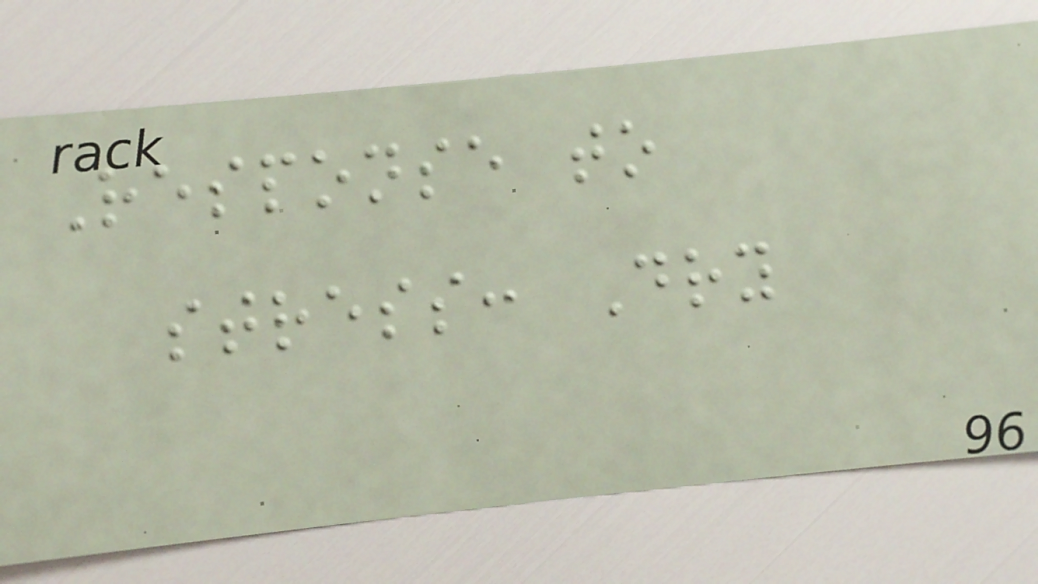Response to
stress: Dry
